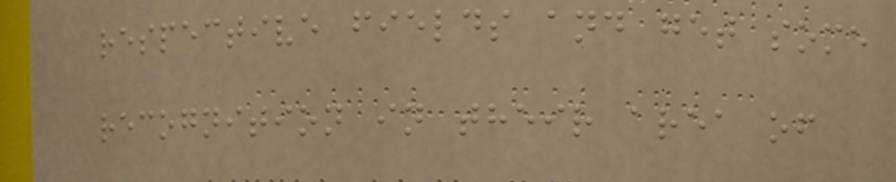respective fields and get some
recognition in their area of
